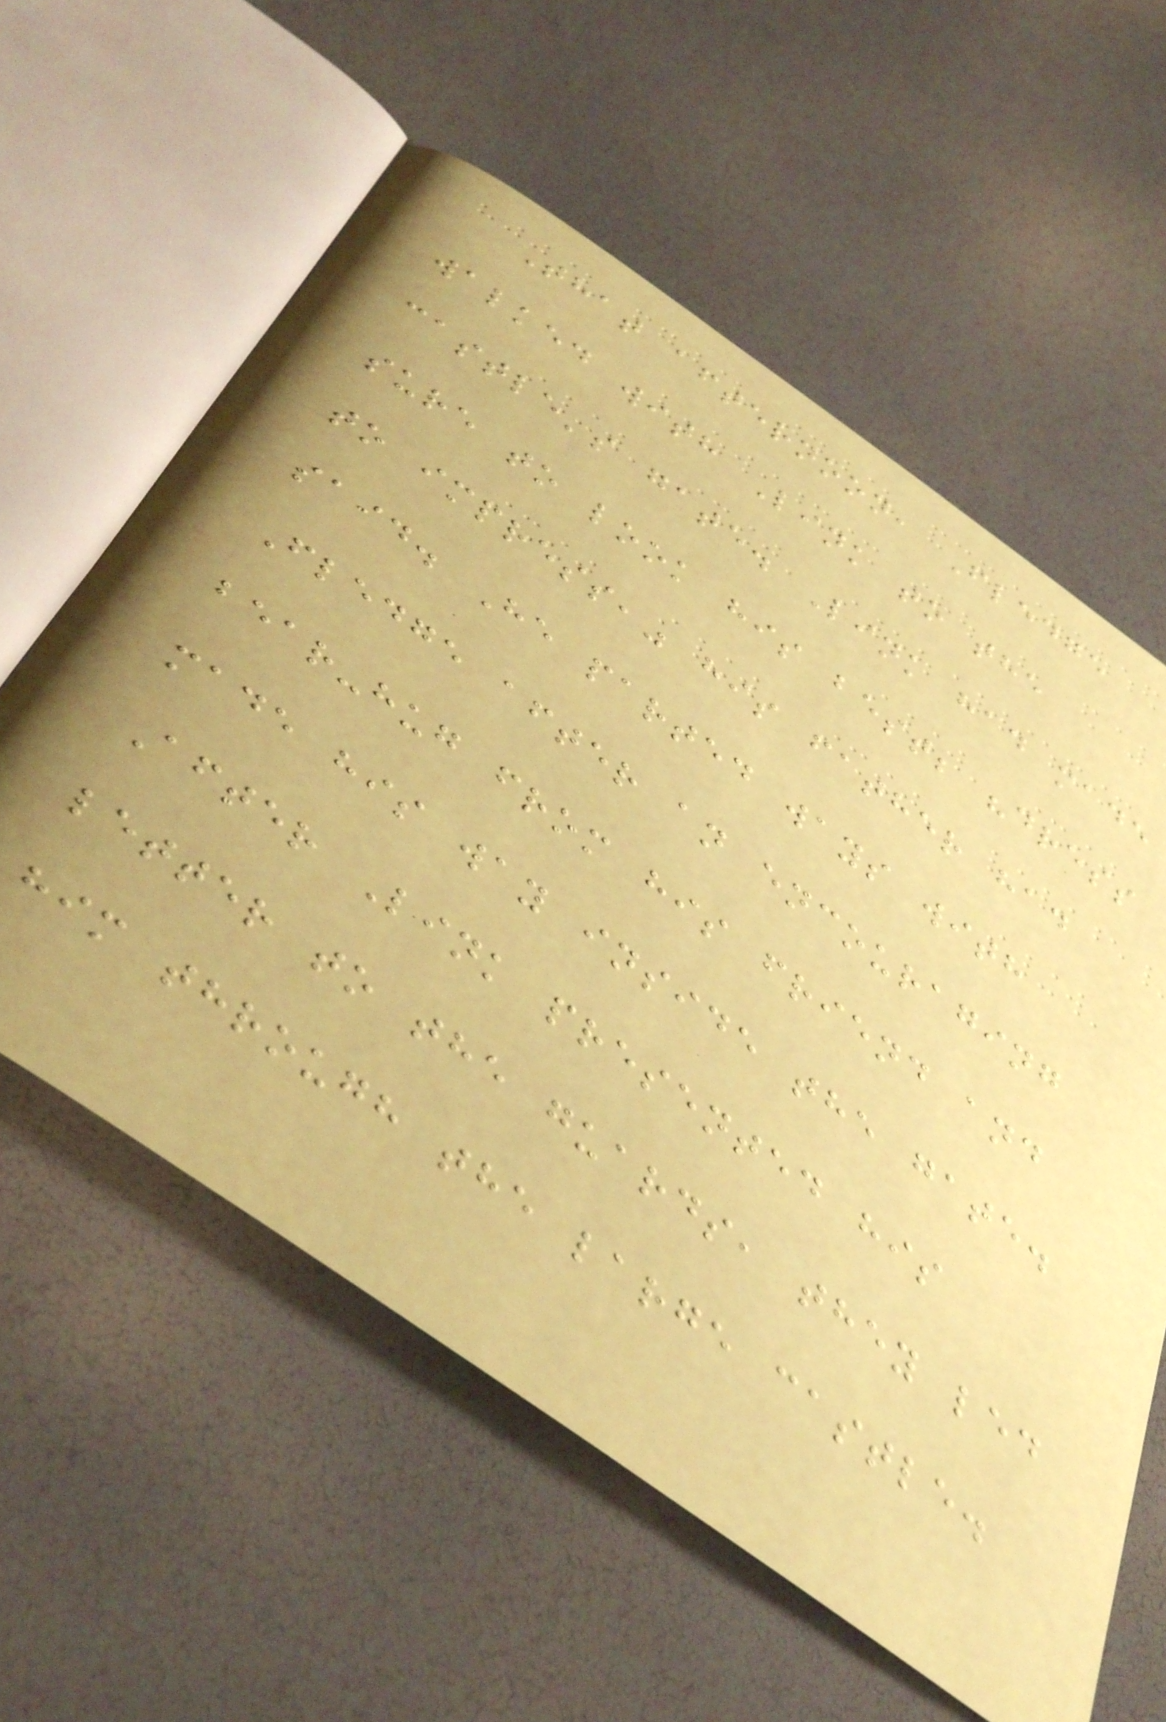That afternoon, Fledge
walked with Link to the
castle's gate. Link had made
sure to look his best; "dress
to impress," his father had
said. He parted ways with
Fledge after an encouraging
bear-hug from his friend and
made his way inside the gate.
After Link presented his
letter to the guards, they led
him through the large castle.
